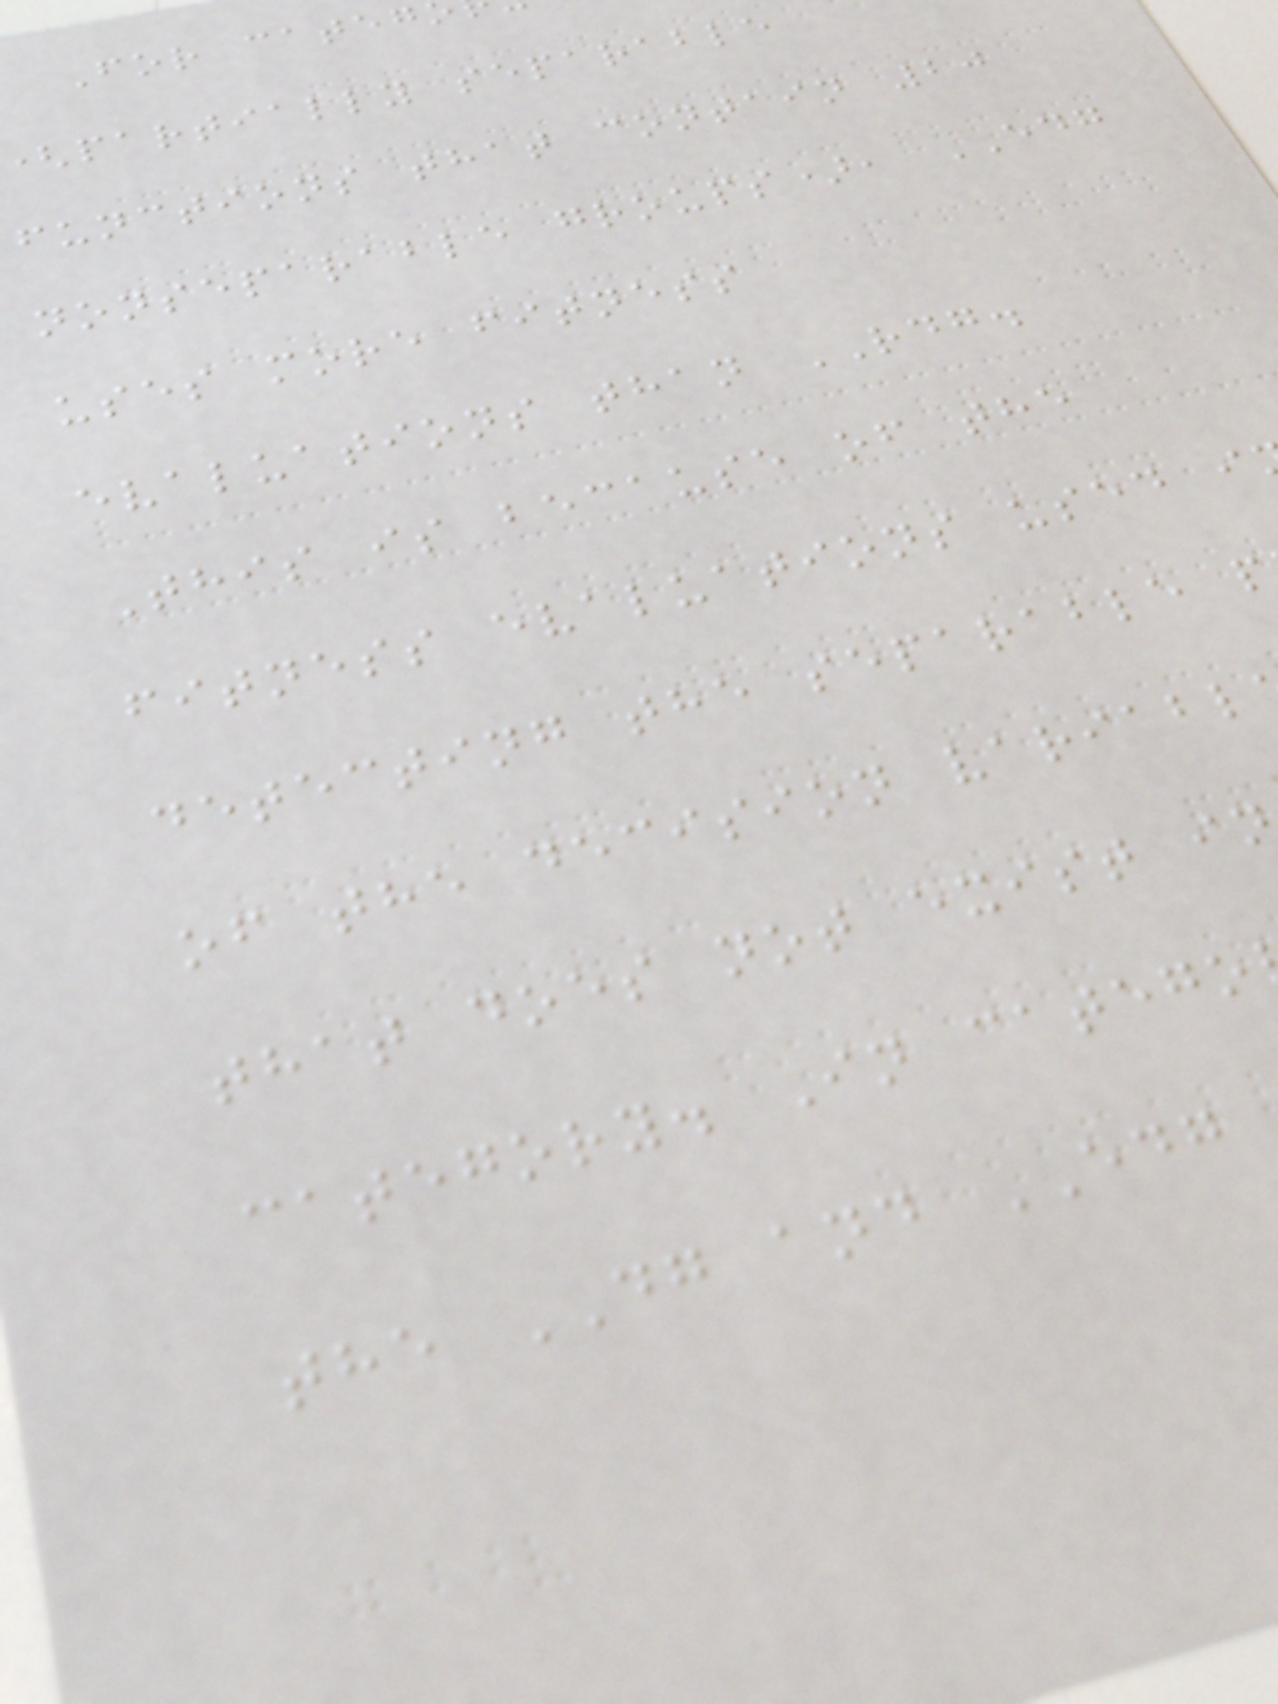For categ
partially separable
functions that contain 20
nonseparable groups), EDG
uses more fitness
evaluations than RDG.
This is because of the
fitness evaluations used i
detecting the separable p
of the decision variabl
that does not exist in
category. In catego
the DG and EDG
